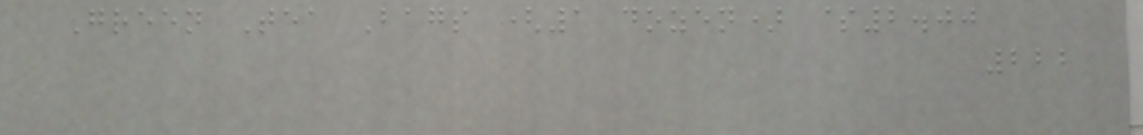Green Tea Bags (1 dozen) $2.00
222
